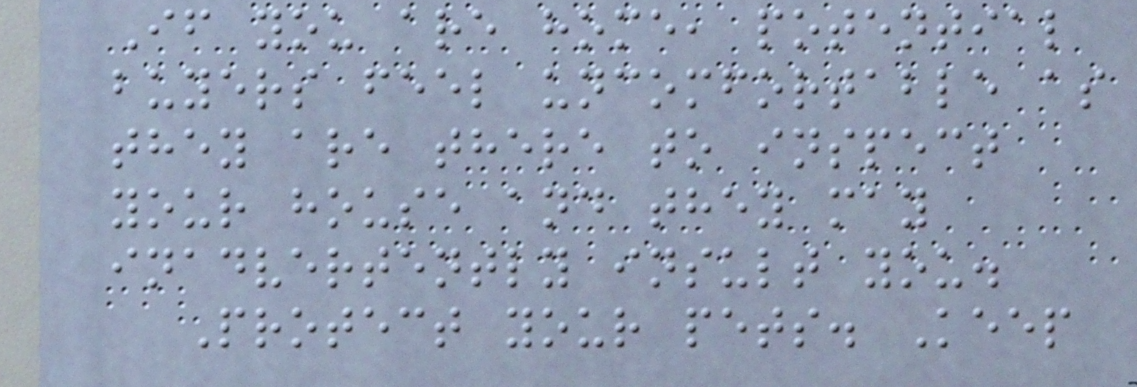If you are home, potential
buyers feel uncomfortable as
they are there to inspect
your house and they may
inadvertently insult you.
Protect your pets. Keep
